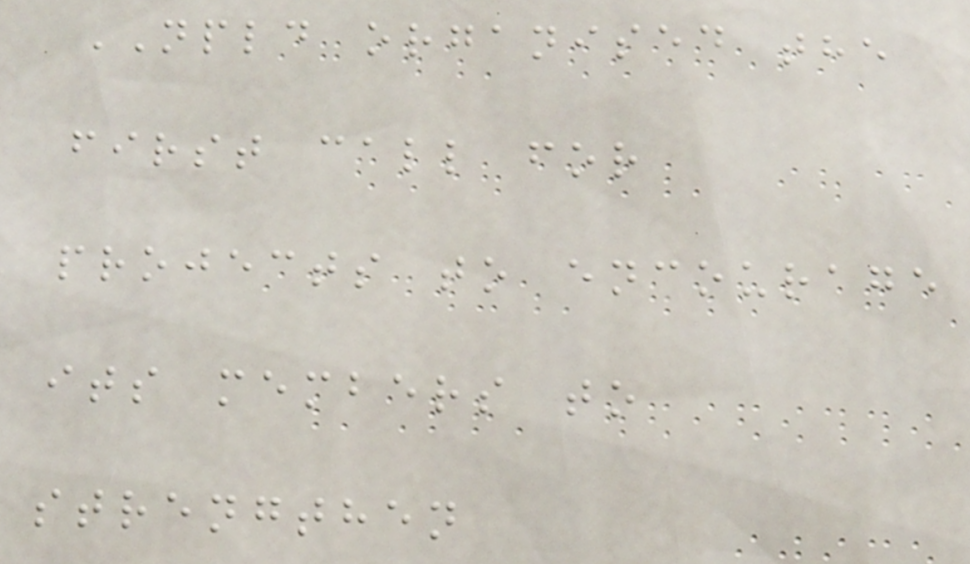NPLD organised the
first call for
projects to encourage
its members to
strengthen
